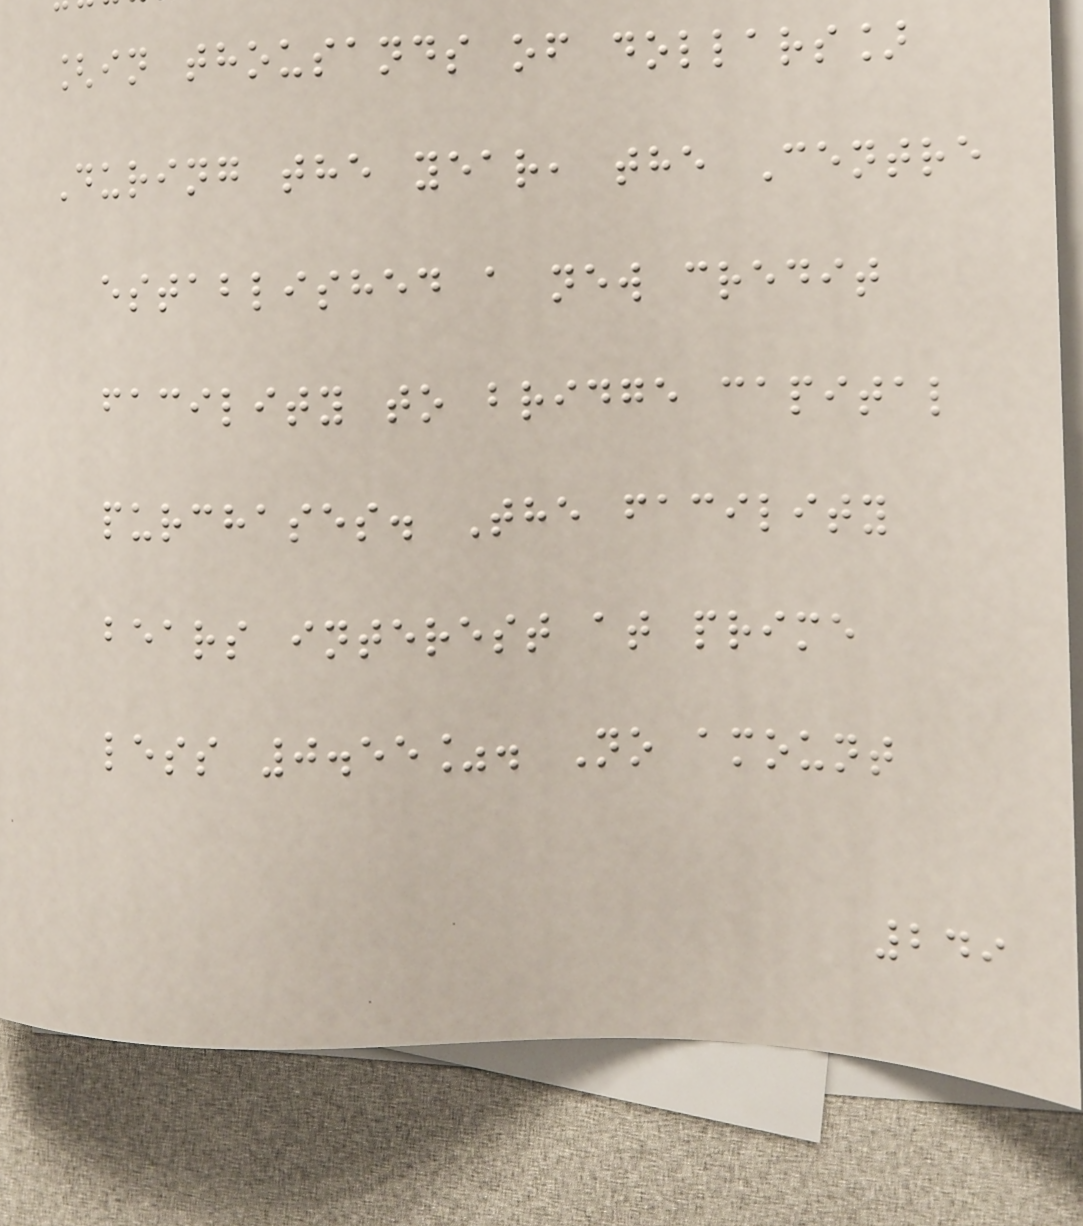[in thousands of dollars]
During the year, the Centre
established a new credit
facility to bridge capital
purchases. The facility
bears interest at prime
less 0.55%. No amount
249
